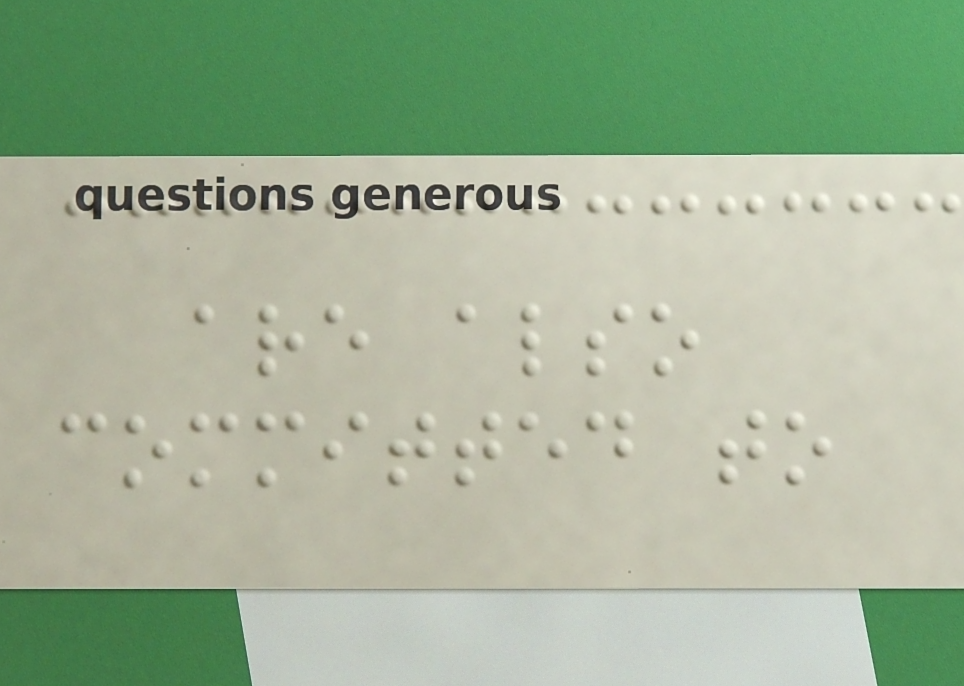are also
committed to
